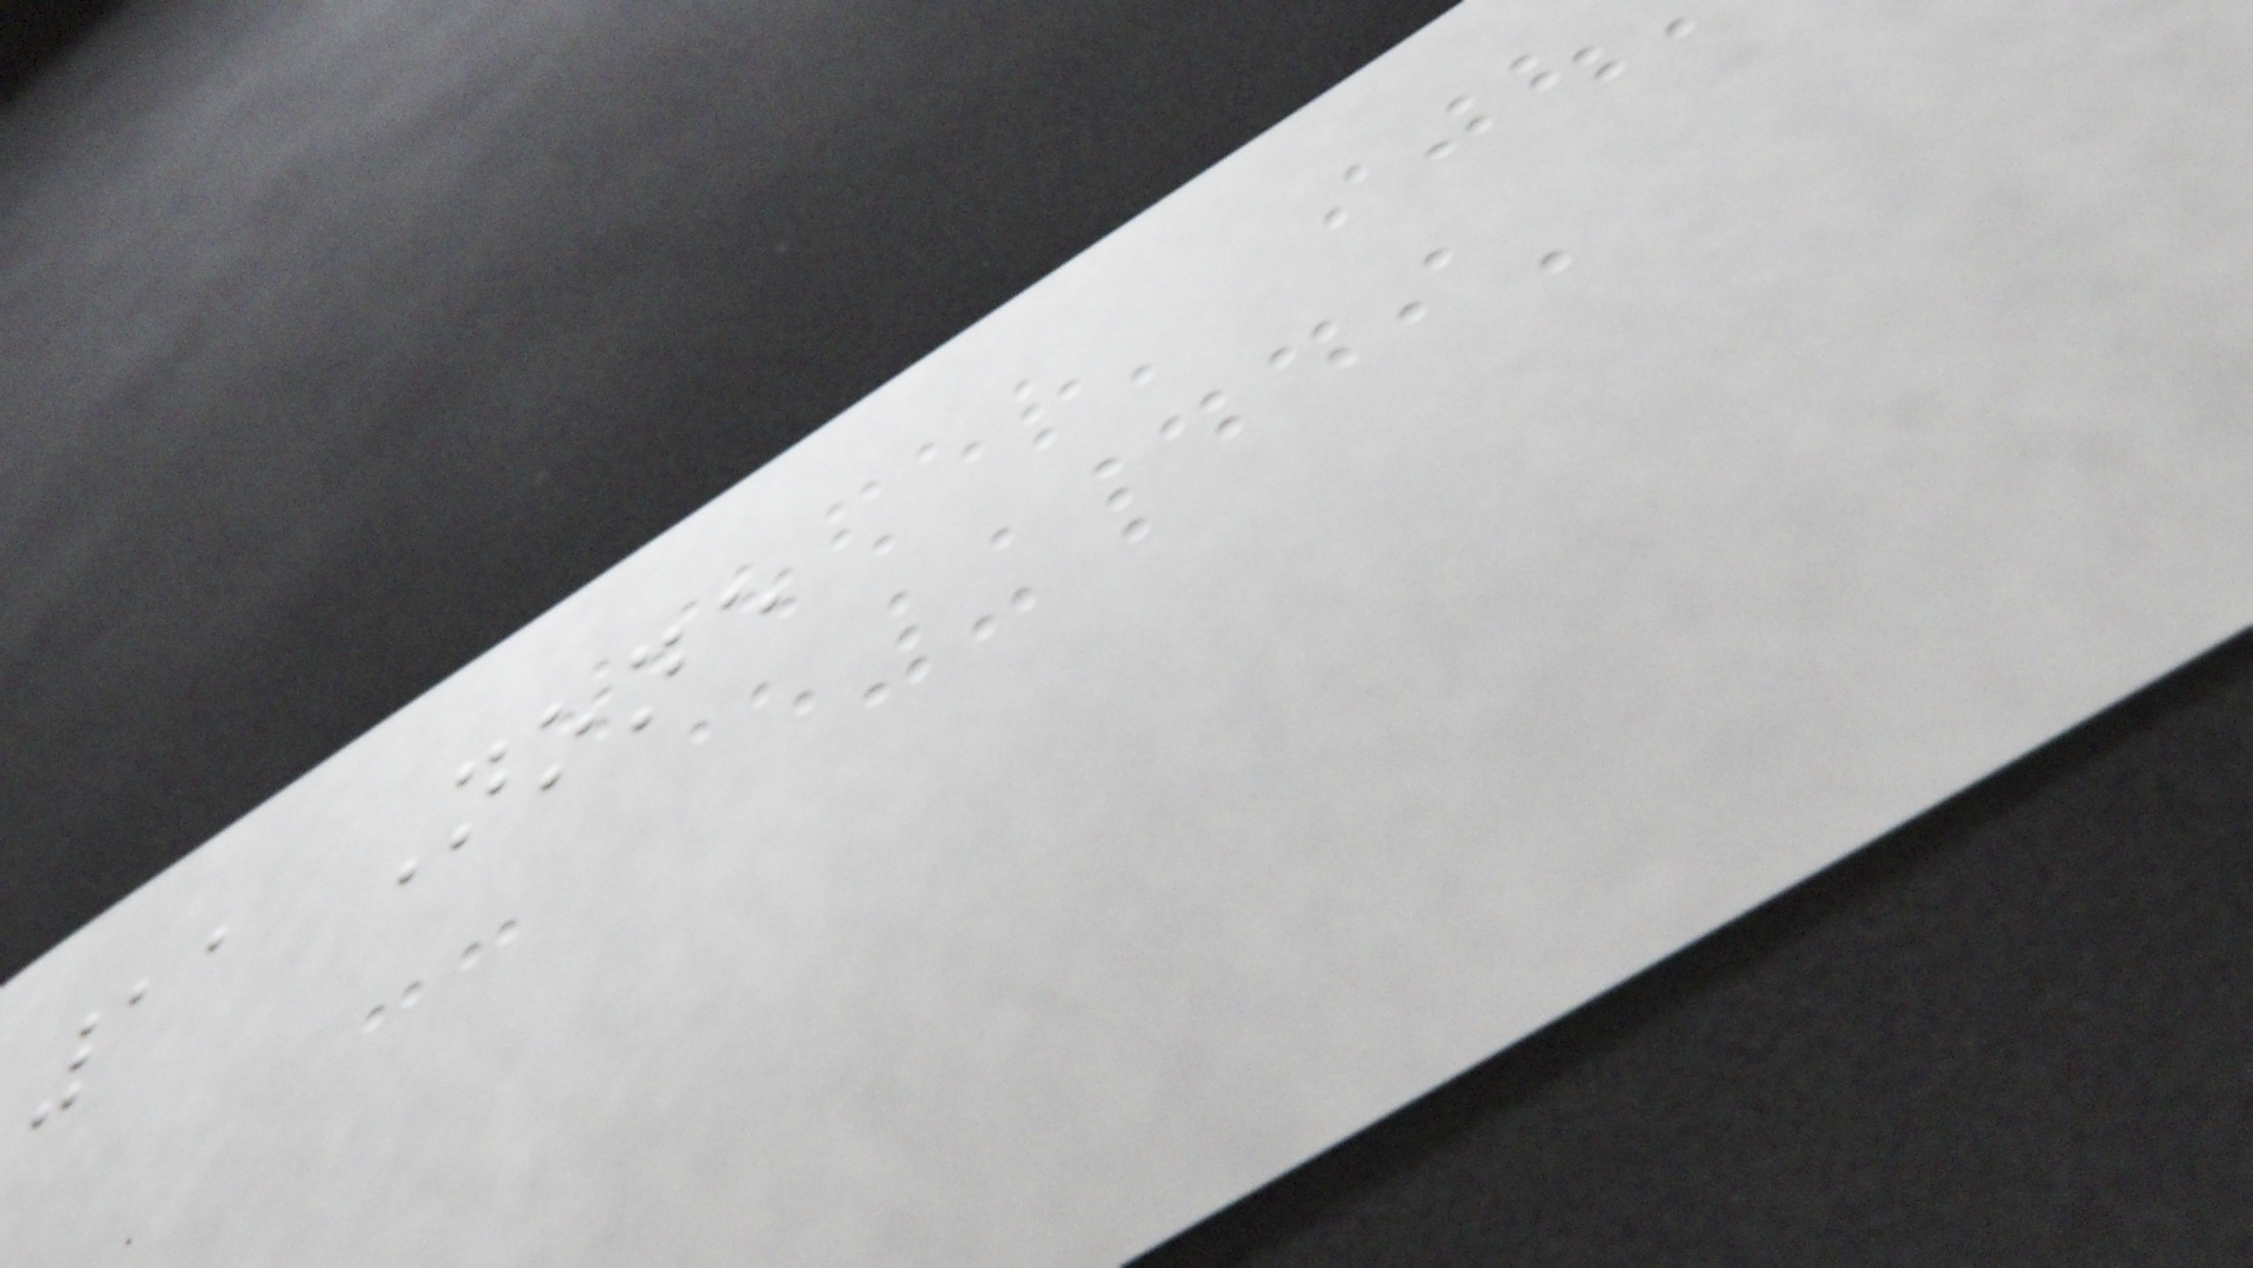11 None
